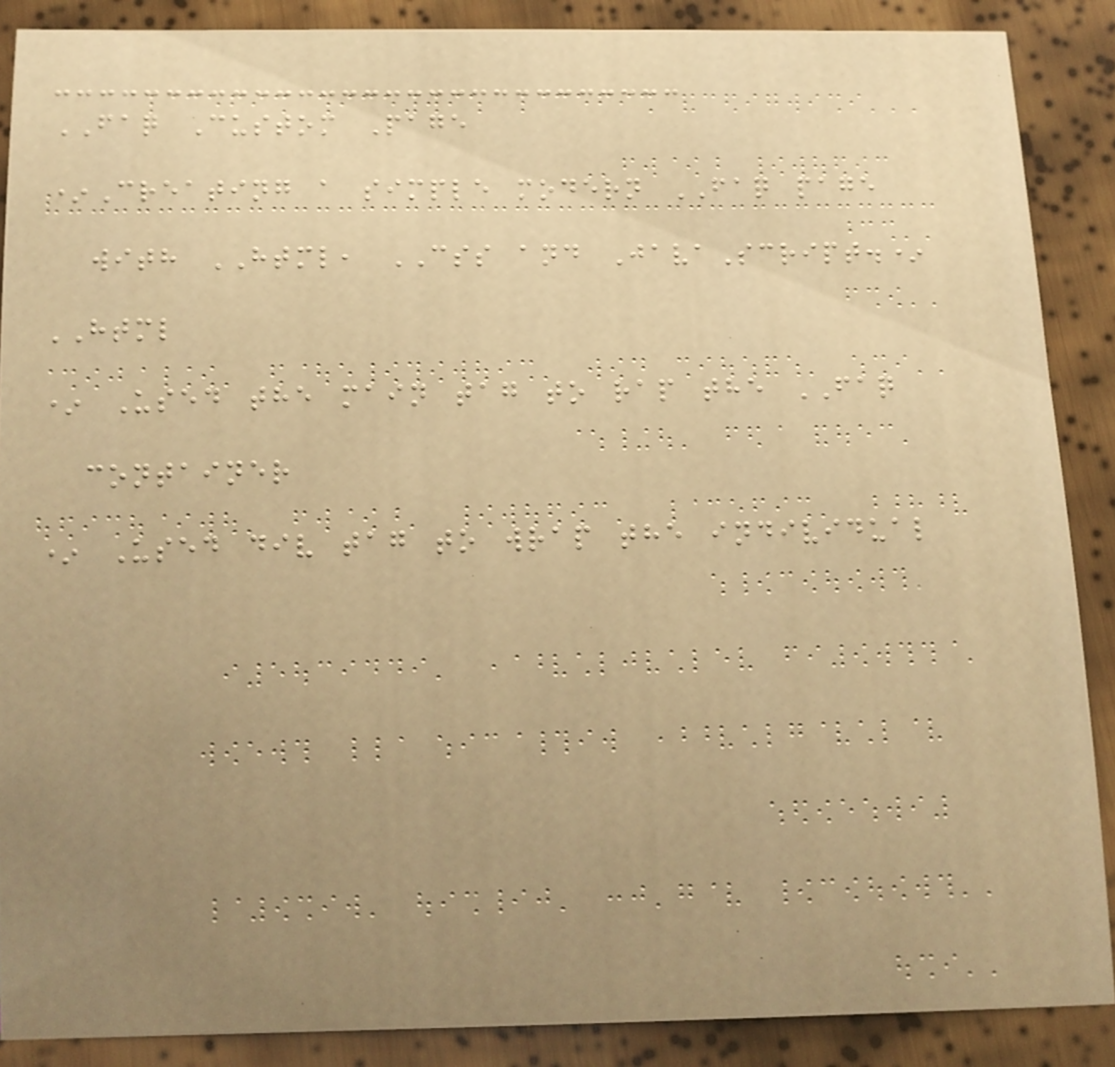FAQ Custom Page
*Creating a simple modern FAQ page
with HTML, CSS and JavaScript.*
HTML
* Used the main tag to rap the FAQ
container
* Used div tag to wrap the individual
